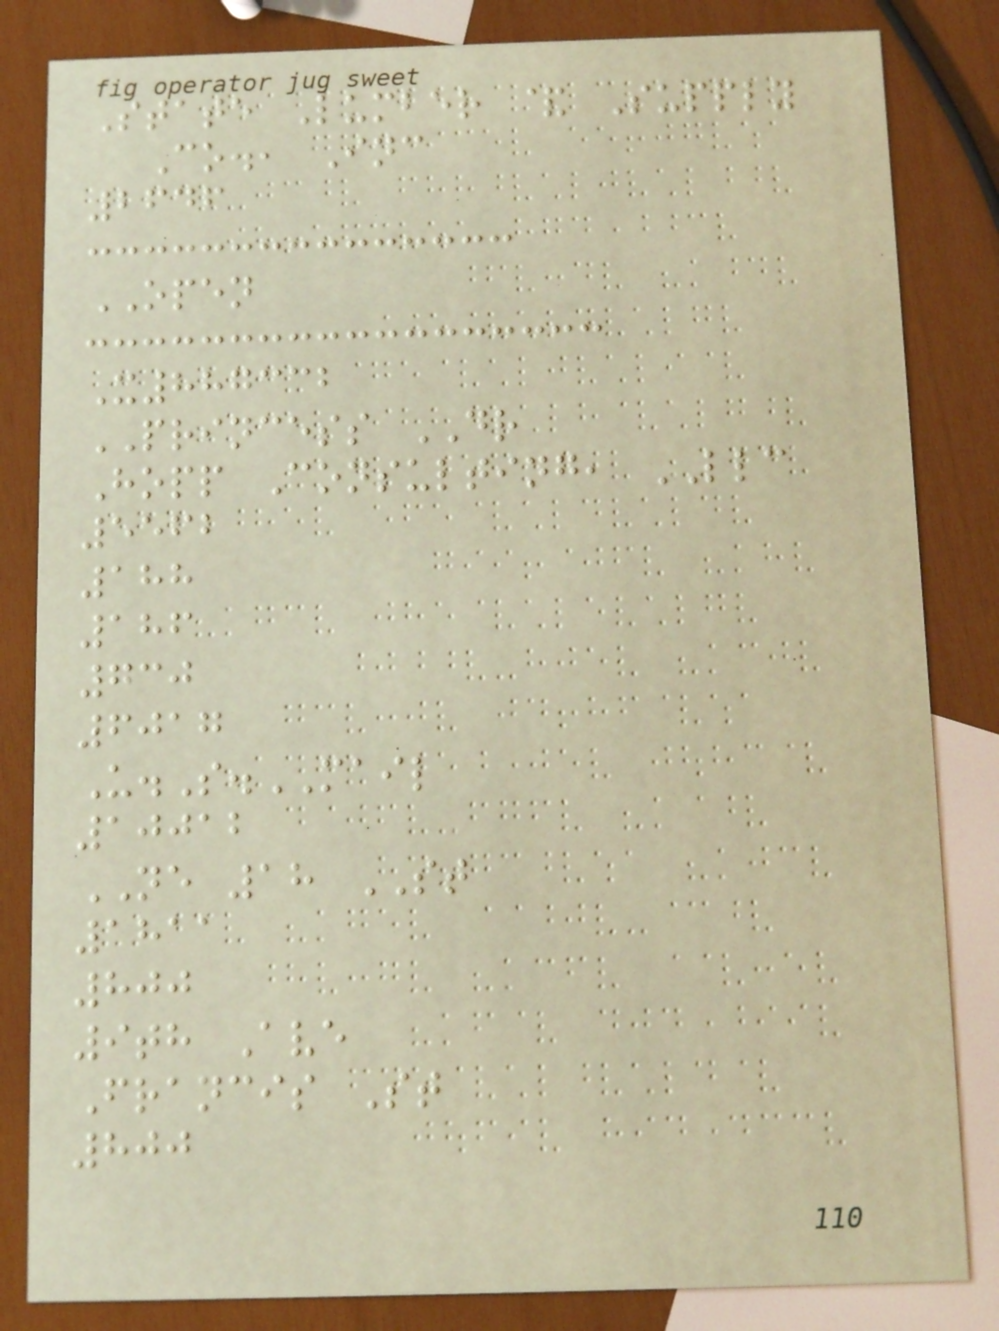State Lumber & Supply
Co., Inc
2646
OPEN
X887332
PRINCESS DR
Hopp Consulting, LLC
5562
188
186
730
6017
U.S.MAIL
10012
NE 18 ST
1811
800
9th Ave
Francis St
800
